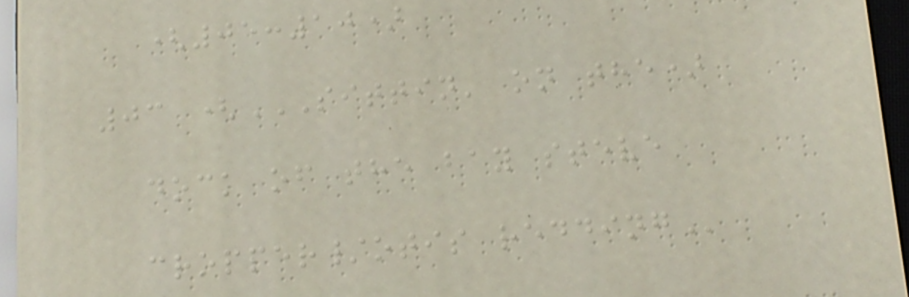(05:10)
03 (SITTIN' ON THE)
DOCK OF THE BAY STEVE
CROPPER/OTIS REDDING
